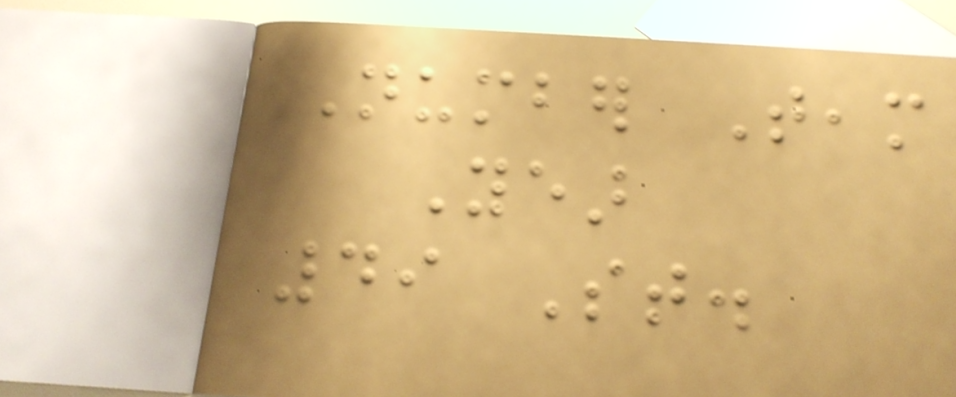Number Team
Year
49 St.
